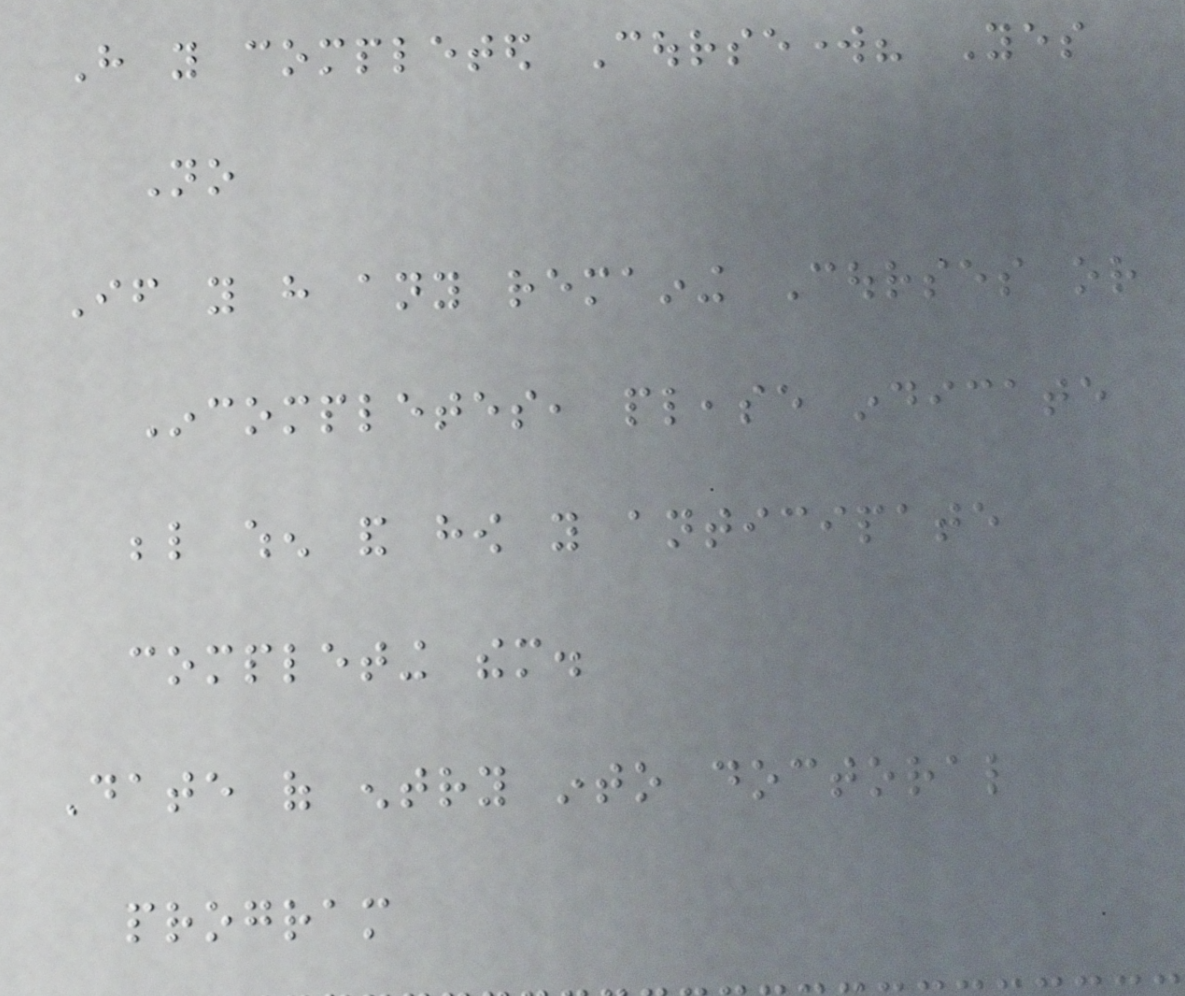Have you completed Coursework? Yes
No
If you have any remaining Courses or
Incompletes, please indicate
below when and how you anticipate
completing them.
Date of entry into doctoral
program
